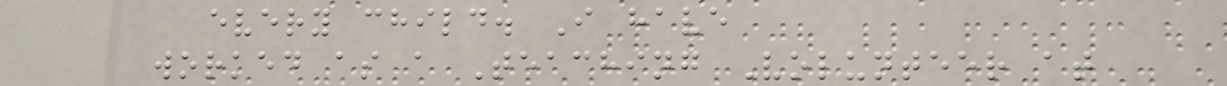every child. I have
worked as a Teaching Volunteer at
